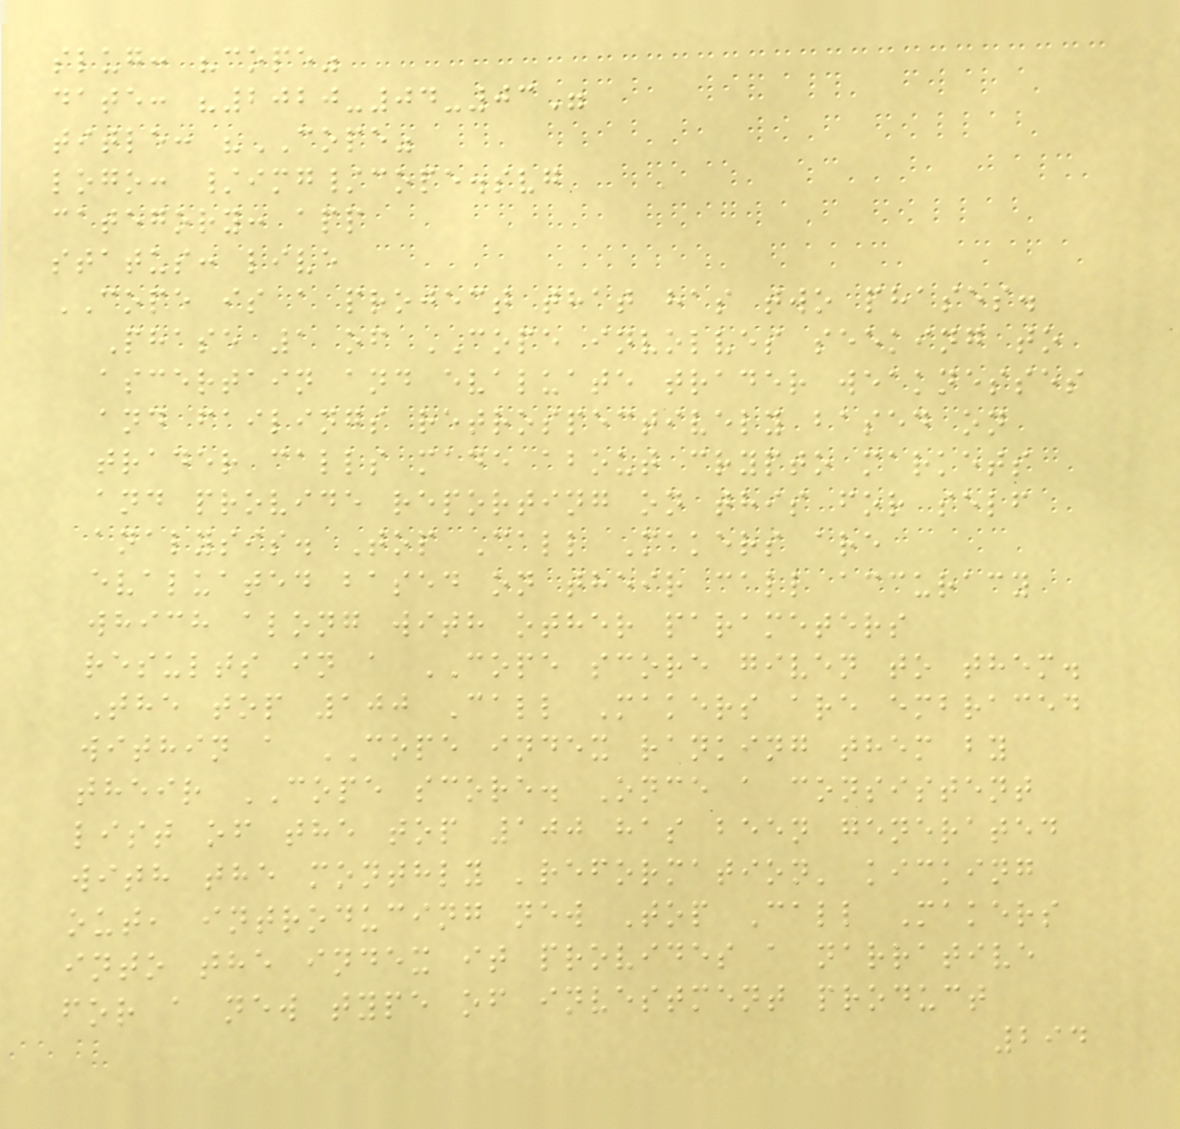slug: "cope"
date: "2020-04-03"
title: "COPE"
logo: /img/cope.svg
category: app
status: live
COPE is a project that has two phases.
Phase 1 of COPE involves seeking to
ascertain and evaluate trader weaknesses
and failings retrospectively based on
trader calls made about crypto markets
and provide reporting on this for self
analysis. Top Call Makers are
evaluated based on their call accuracy
which along with other parameters
results in a COPE score given to them.
The top 100 Call Makers are embraced
within a COPE index ranking them by
their COPE score. Once a consistent
list of the top 100 has been generated
with the monthly 'reformation' kicking
out, introducing new Top Call Makers
into the index it provides a narrative
for a new type of investment product
294
